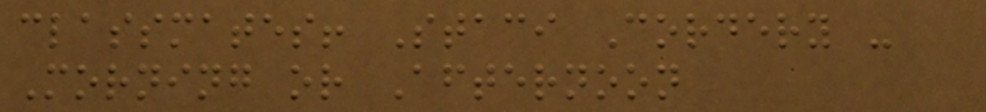classmates! Staci Cordery -
Morning or Afternoon
